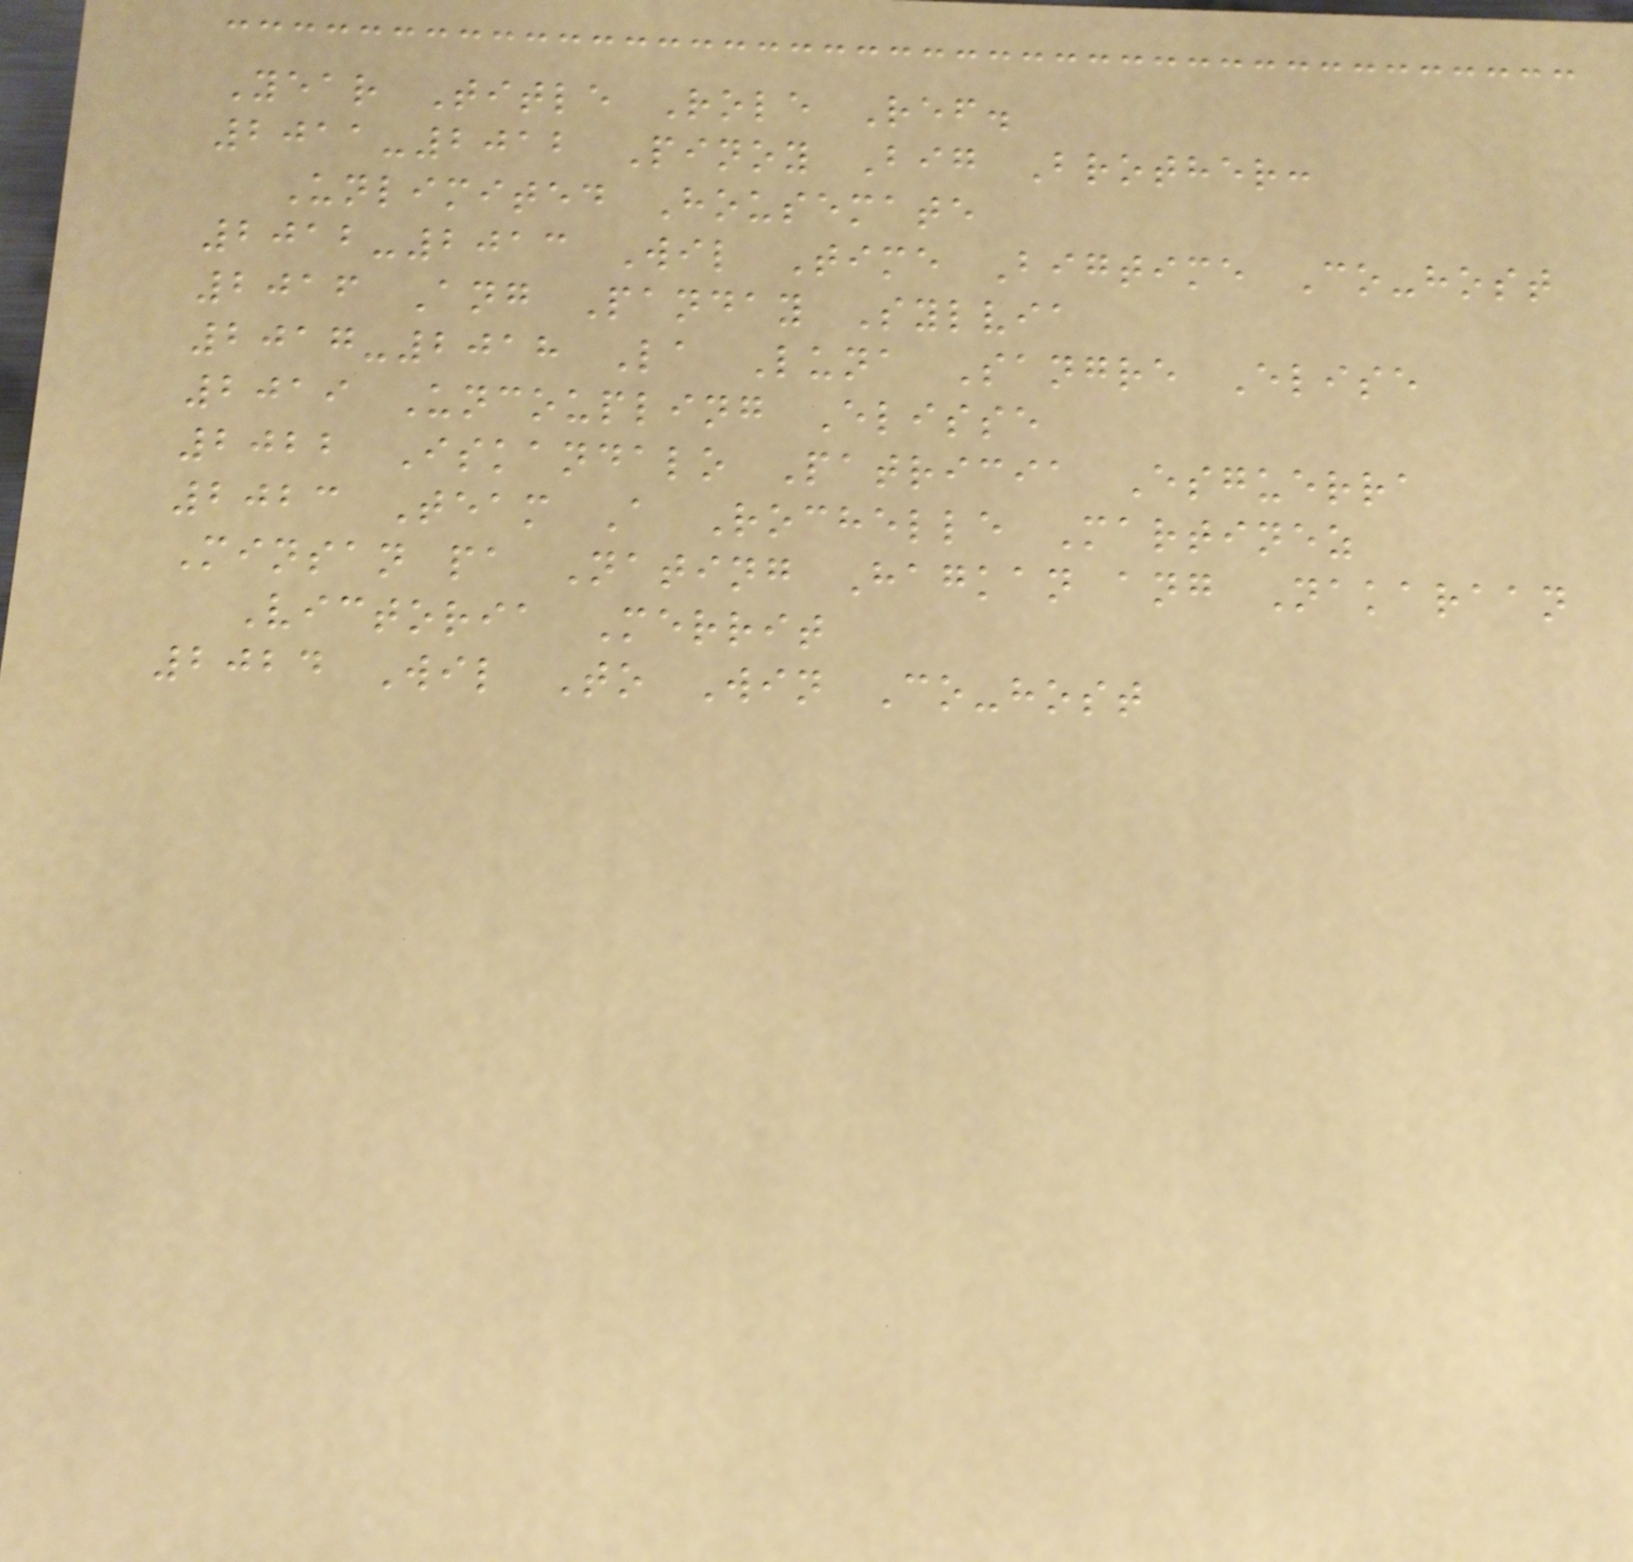Year Title Role Ref.
2011-2012 Pinoy Big Brother:
Unlimited Housemate
2012-2013 Wil Time Bigtime Co-host
2016 Ang Panday Sylvia
2017-2018 La Luna Sangre Elise
2019 Uncoupling Elisse
2022 Iskandalo Patricia Esguerra
2023 Team A Rochelle Martinez
Minsan pa Nating Hagkan ang Nakaraan
Victoria Merrit
2024 Wil To Win Co-host
